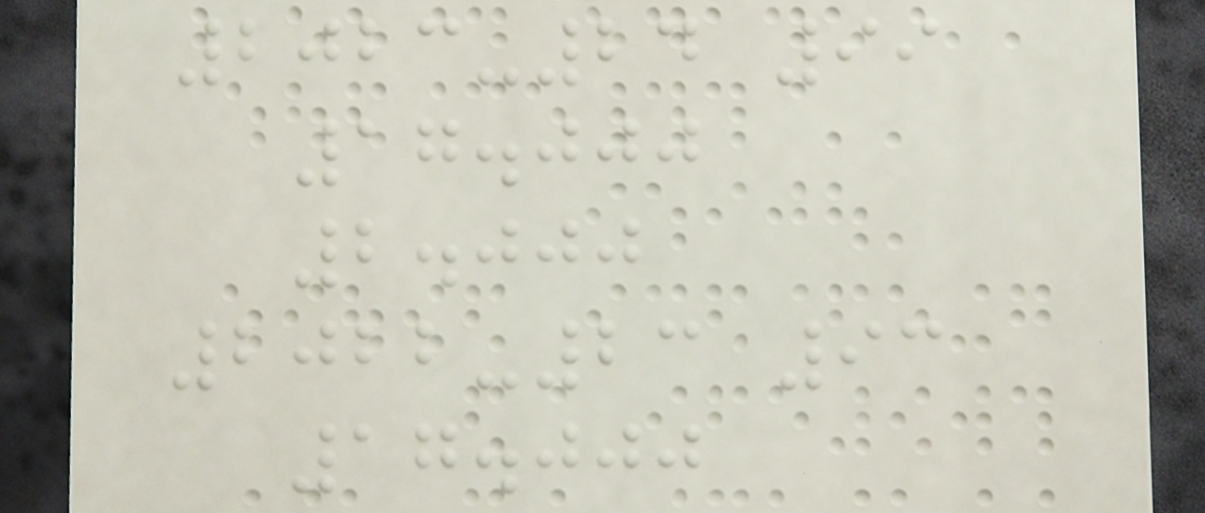2023-24 99
17.000
2.000
2022-23 93
17.000
